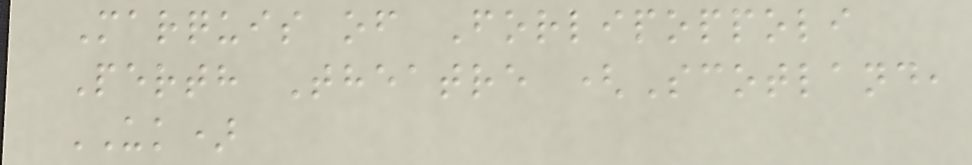Marquis of Forlipoppoli
Perth Theatre (Scotland,
UK)
